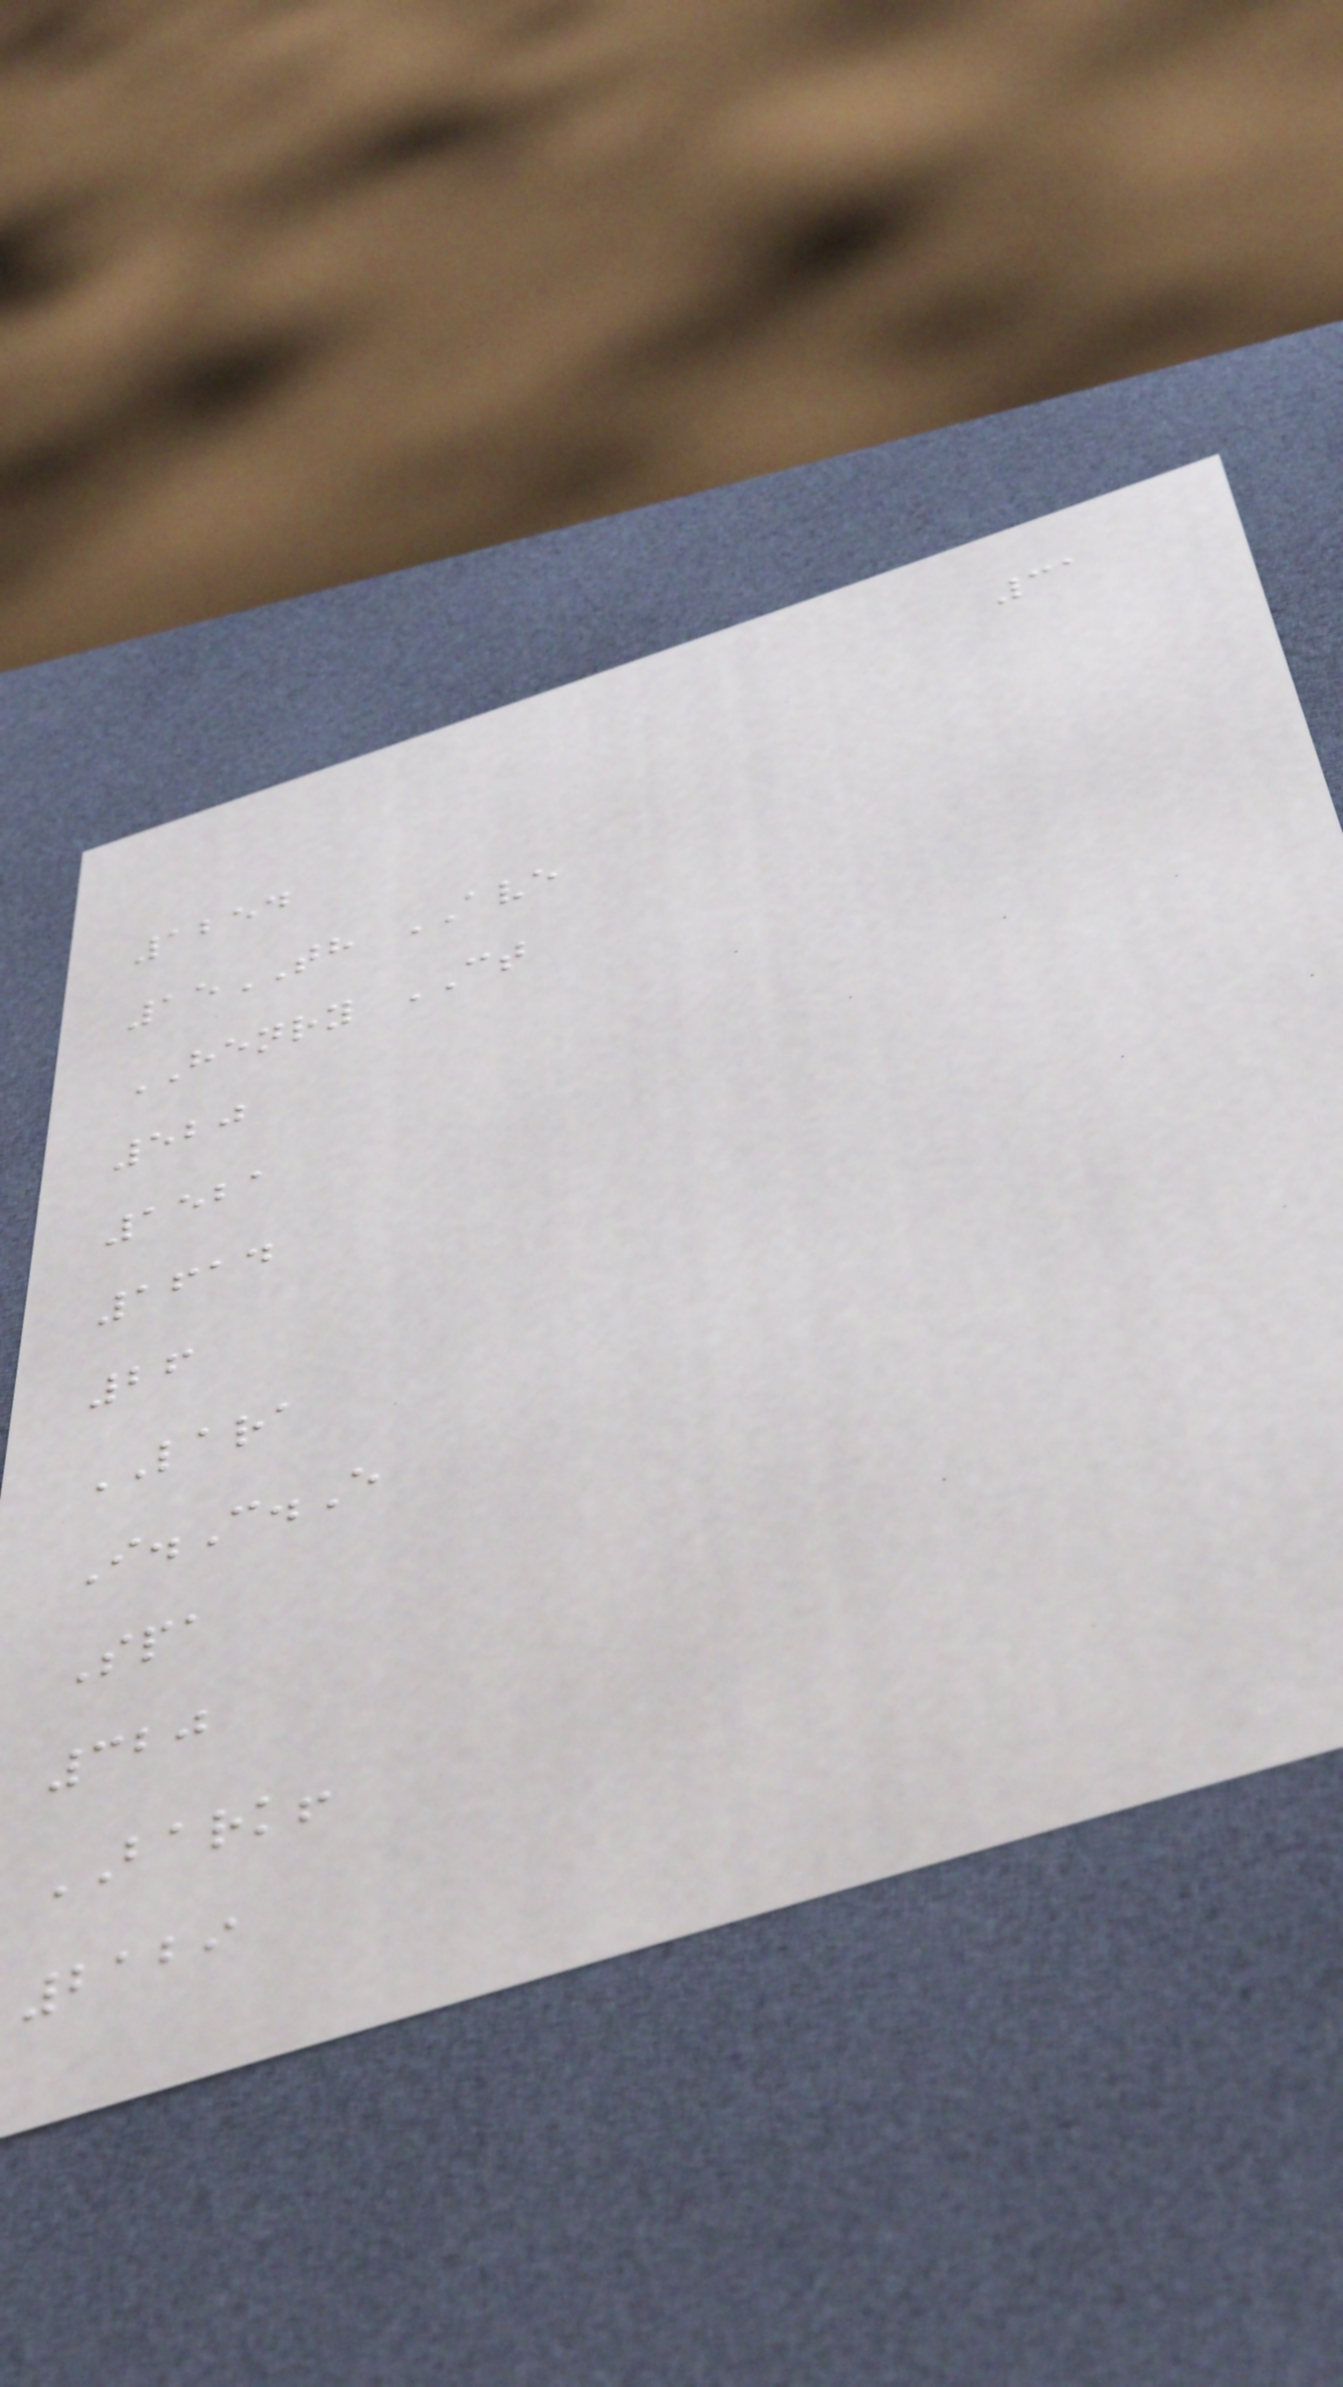31
1254
15TH AVE
HENRY CT
520
1521
1614
26
LARA
I.C.E
Spa
320
BARK!
2129
